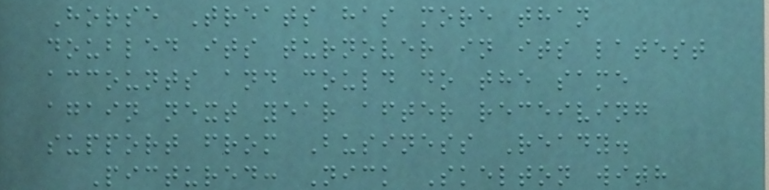Horse Treats has more than
doubled its turnover in its latest
accounts and could do the same
again next year after receiving
support from Business Ready.
Pictured: Nick Skelton with
